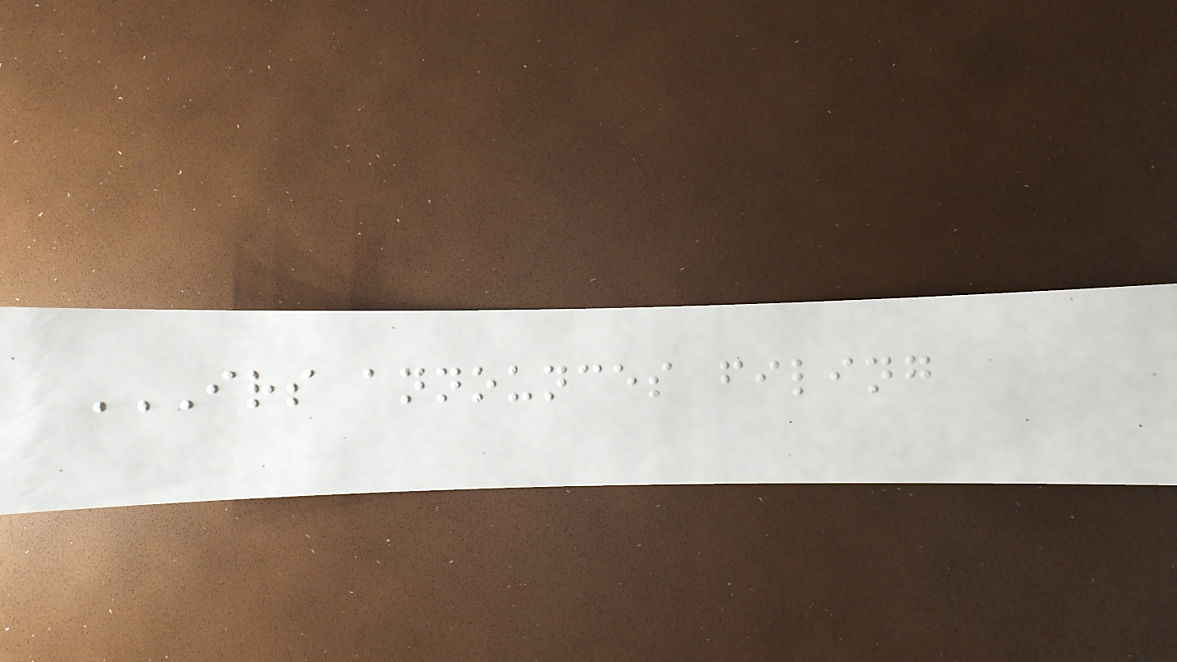IRS ANNOUNCES FILING
